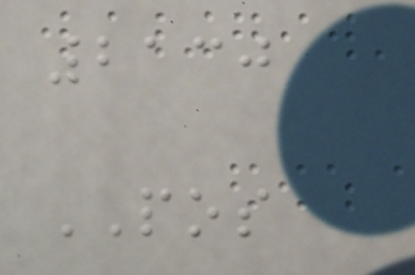2130
POS
